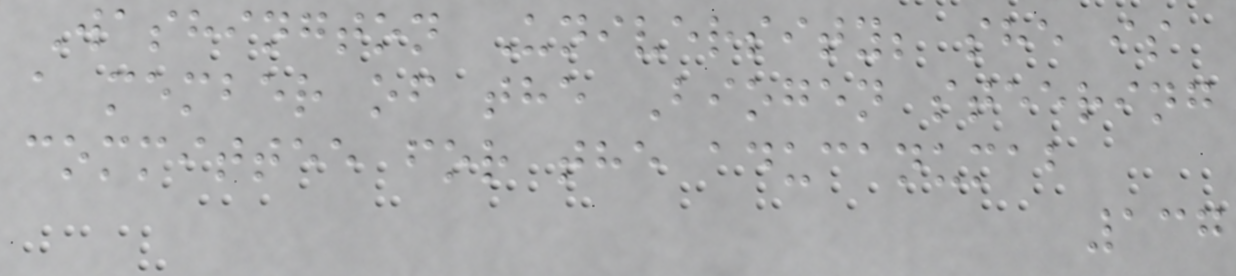Washington University; she is
a member of the Biogen steering
committee for the aducanumab
137
